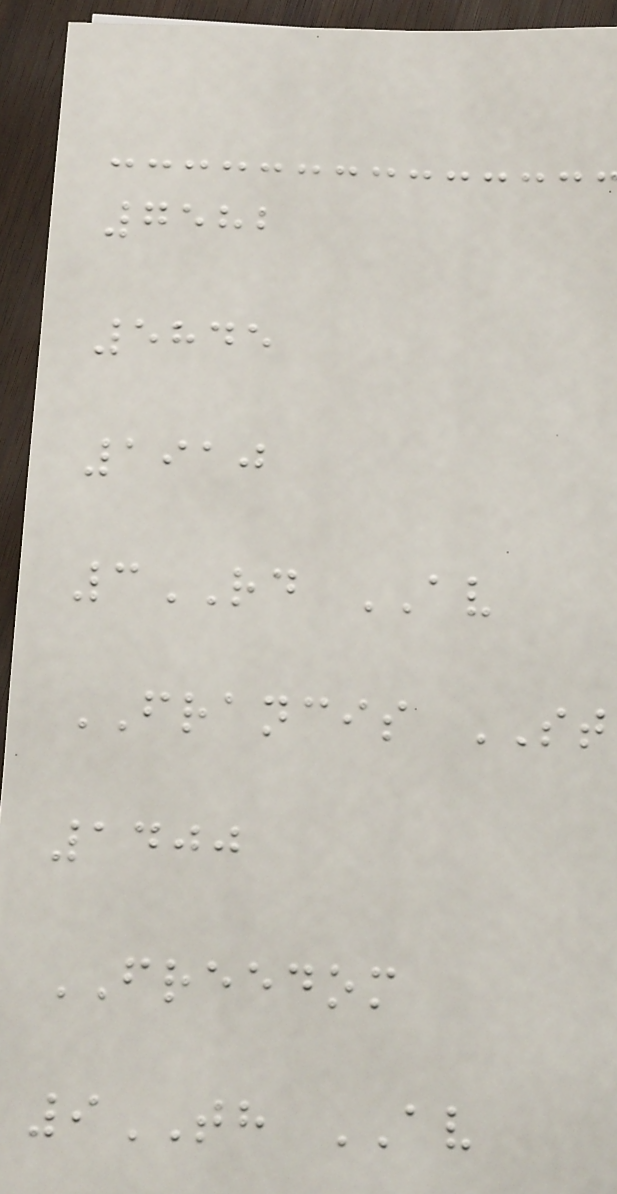7582
5845
1910
3RD AV
FRANCIS ST
1400
FREEDOM
9TH AV
